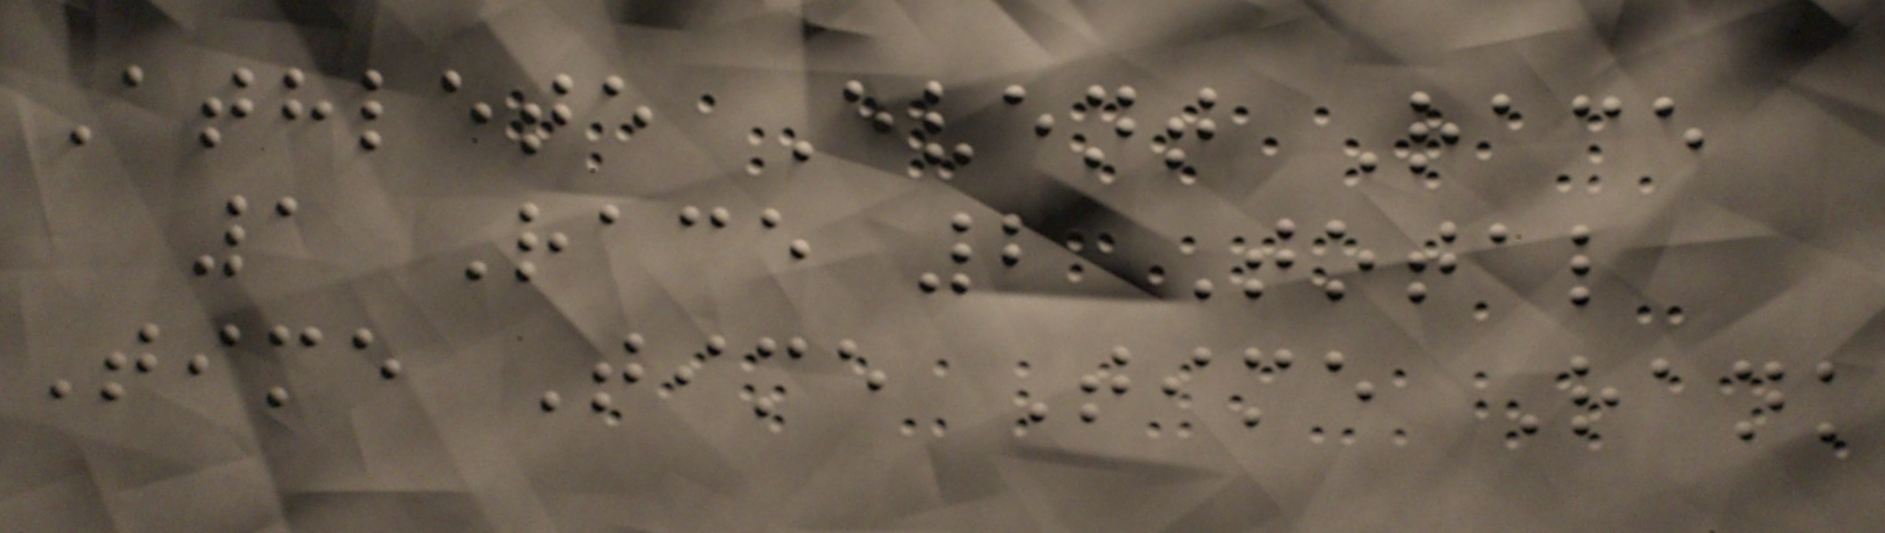Athlete Event Race
1 Race 2 Total
Time Time Time Rank
